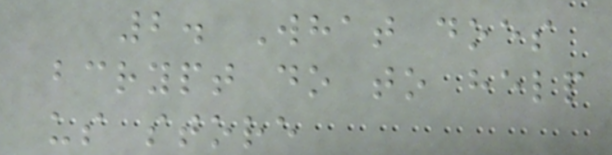2. What does
bcrypt do to help
us store
